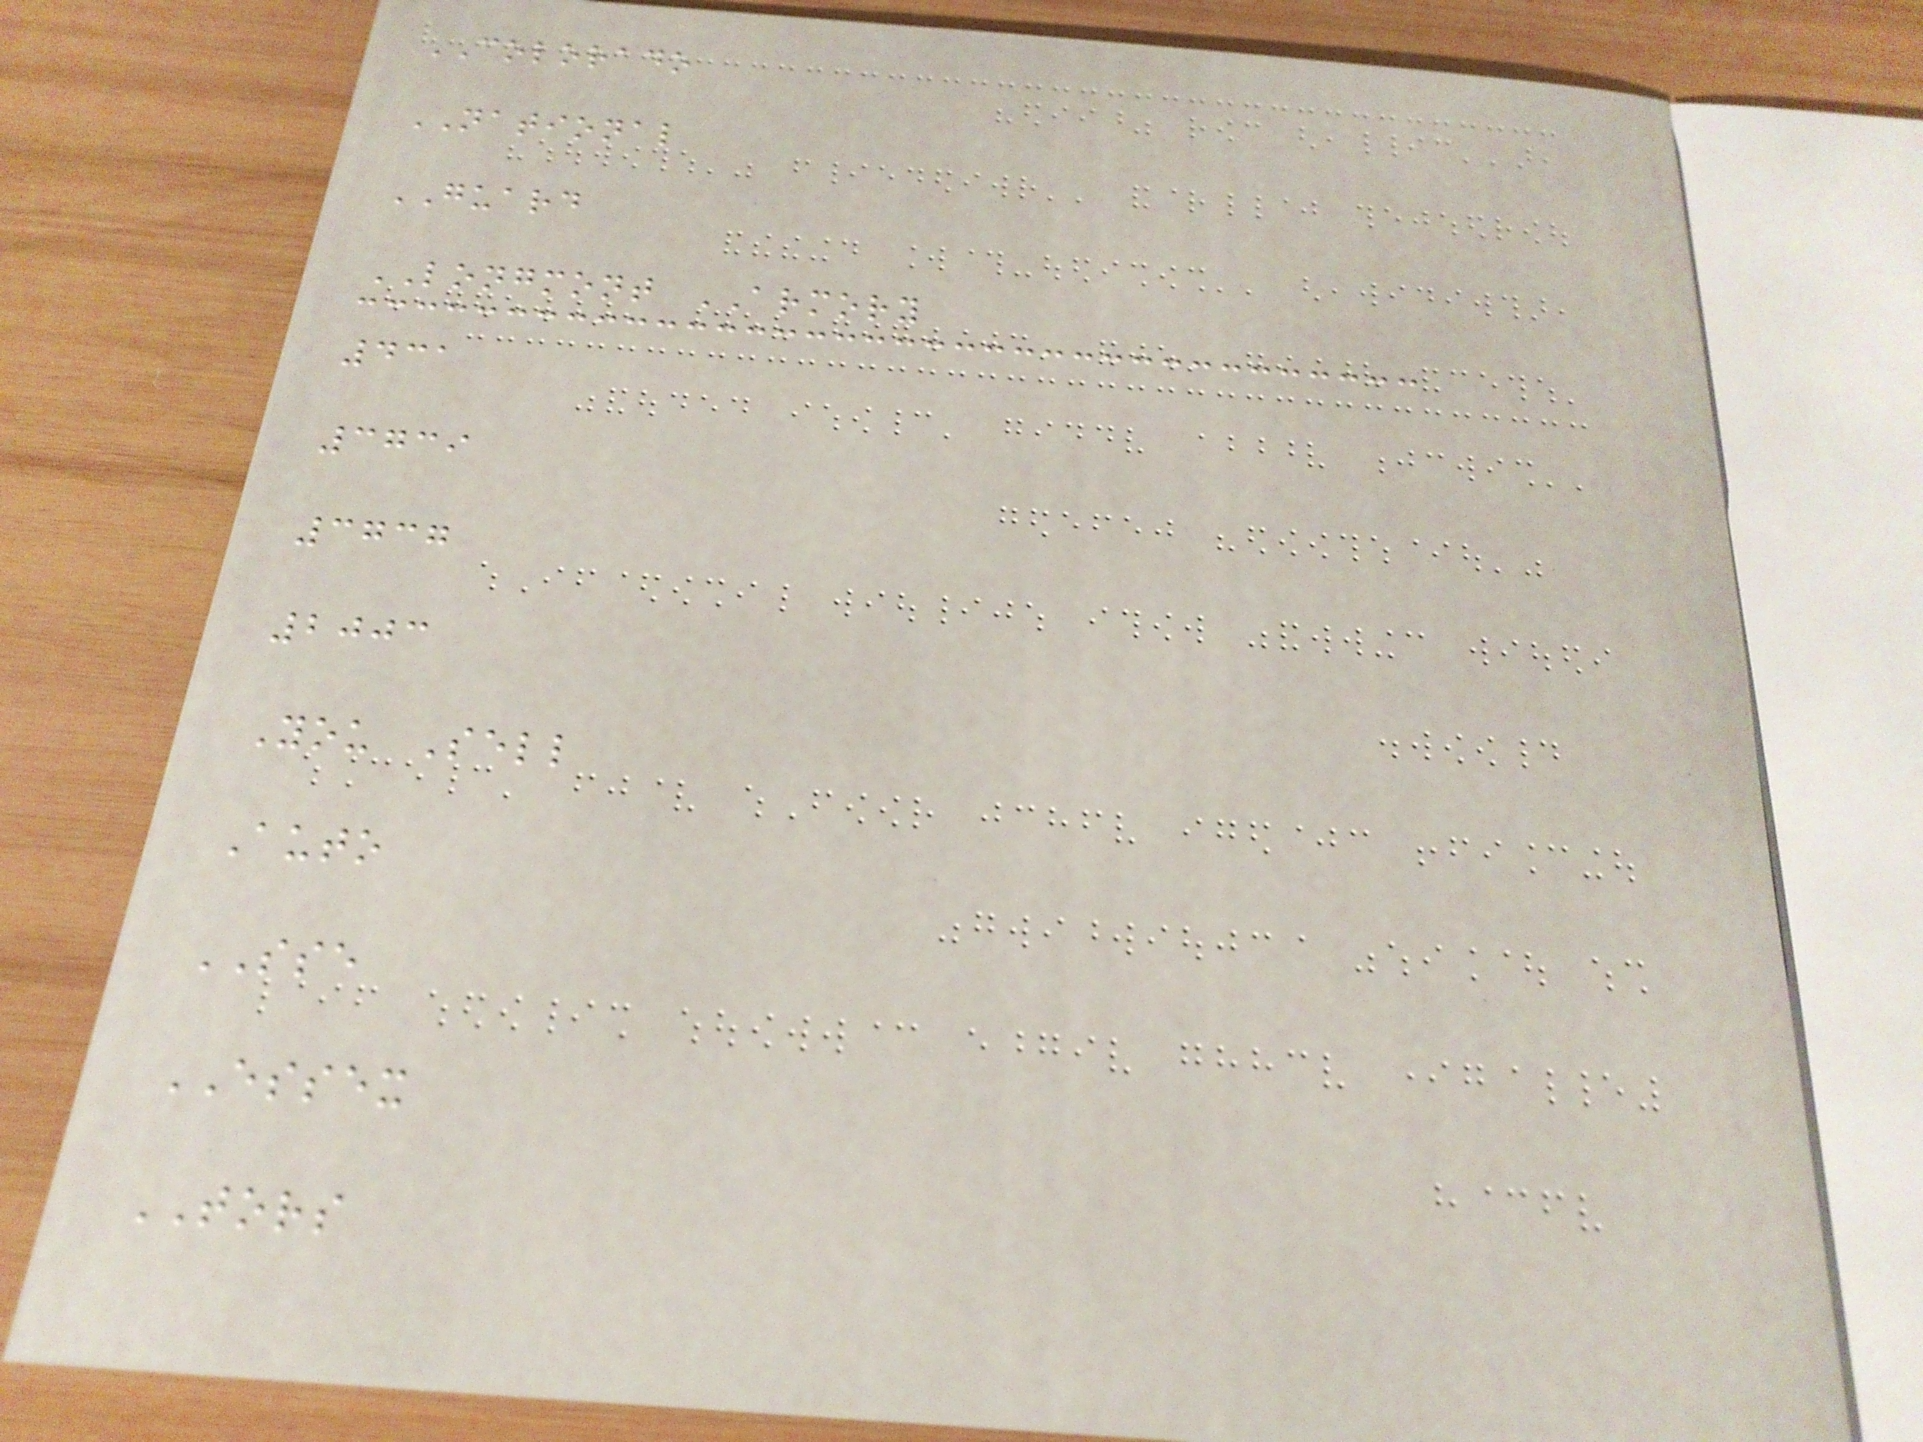COLORADO
NATIONAL
GUARD
LONGMONT ARMORY
431
3739
3737
2003
You Sell
Auto
SSE
ESSEX
TORS
